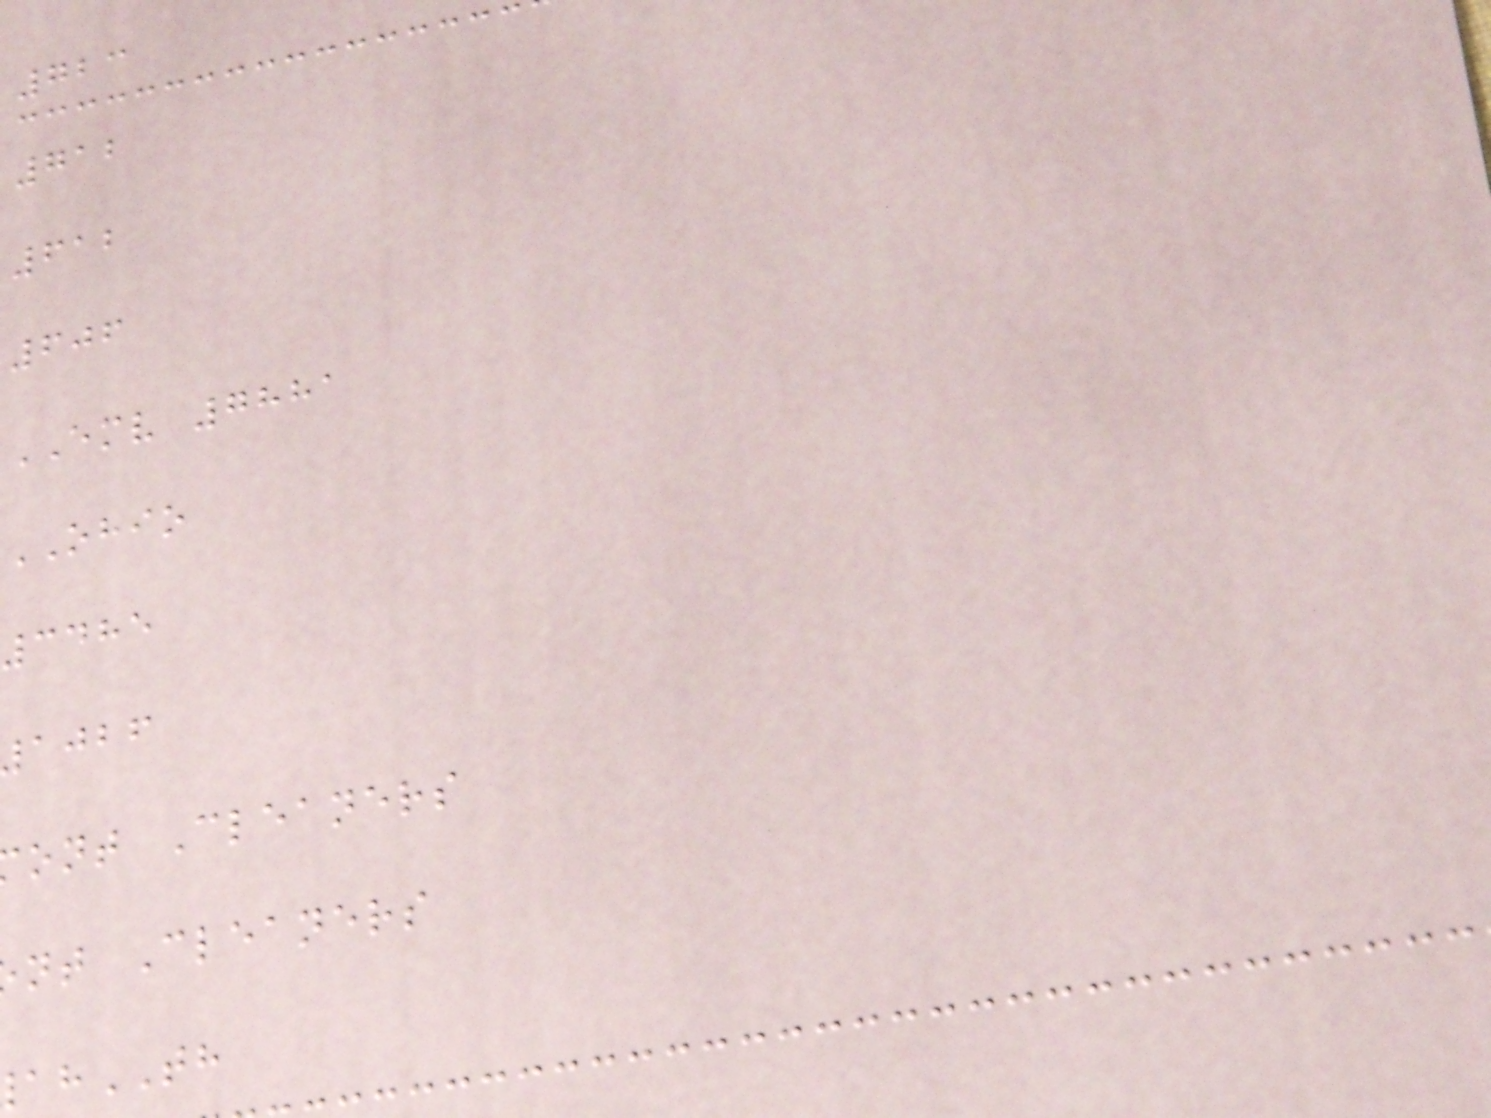723
712
612
606
EMV 7881
OHIO
3485
ajbf
ont Cleaners
nt Cleaners
TH
